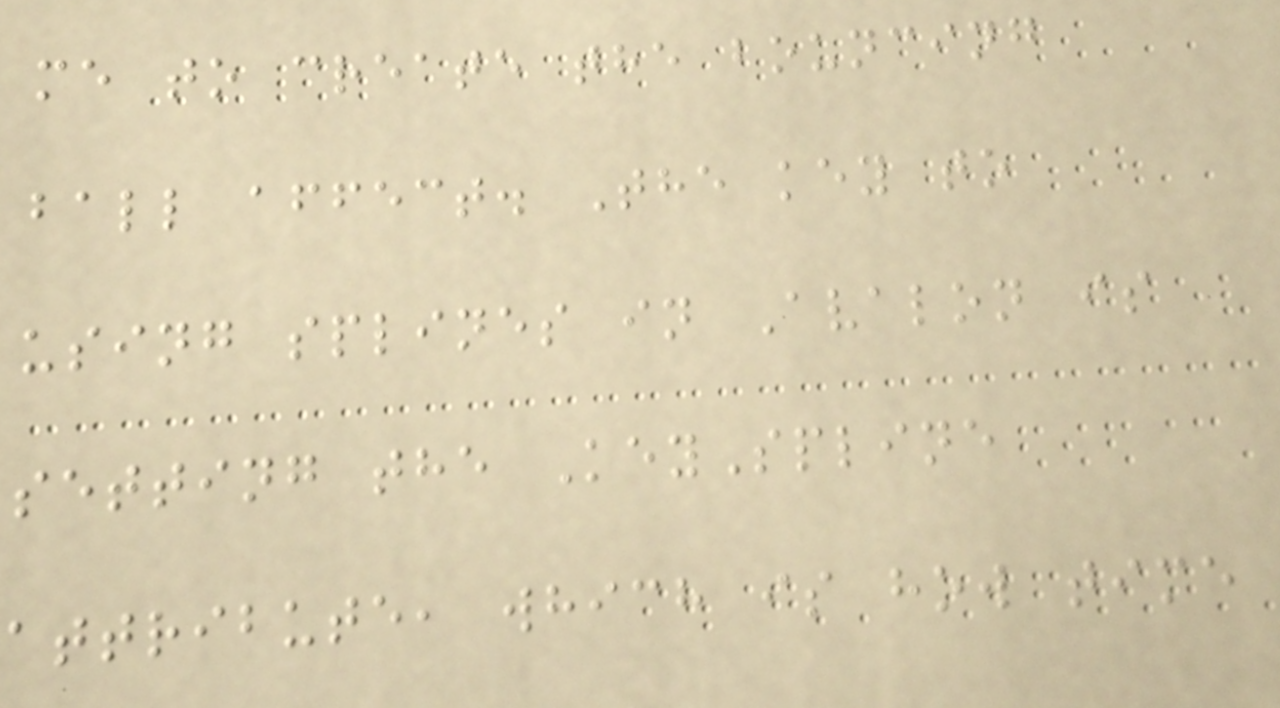me to create the bouncing
ball affect. The key to
using splines in Avalon is
setting the KeySpline
attribute, which is how time
